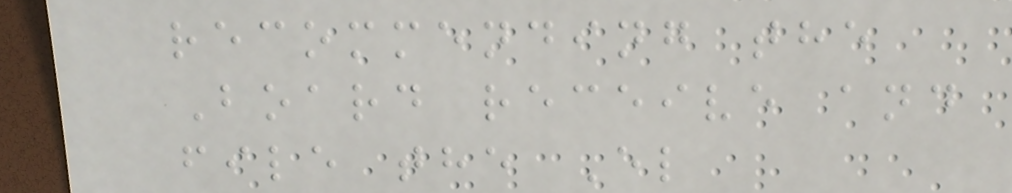recommending the
Board receive and
file the El
